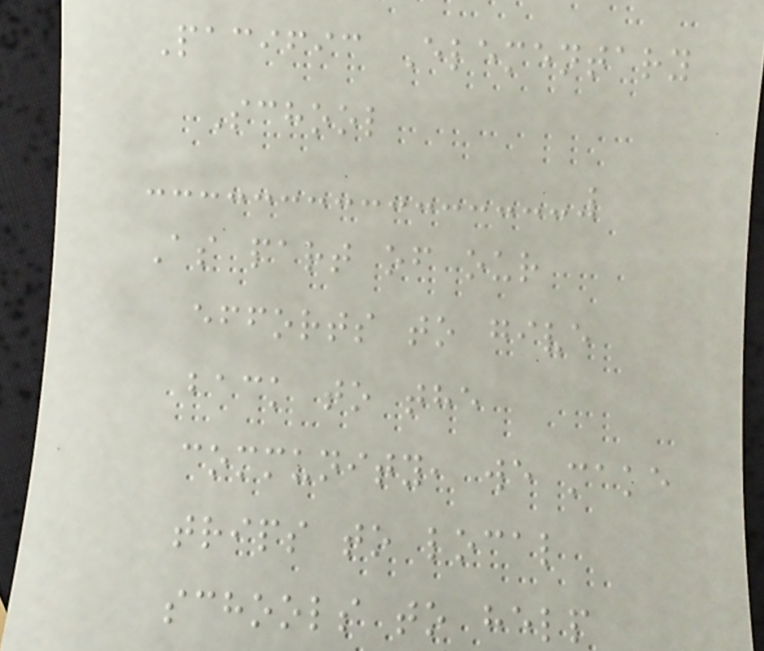Pacific Elementary
School
As part of our
efforts to give
back to the
community, we make
trips to local
schools to help
